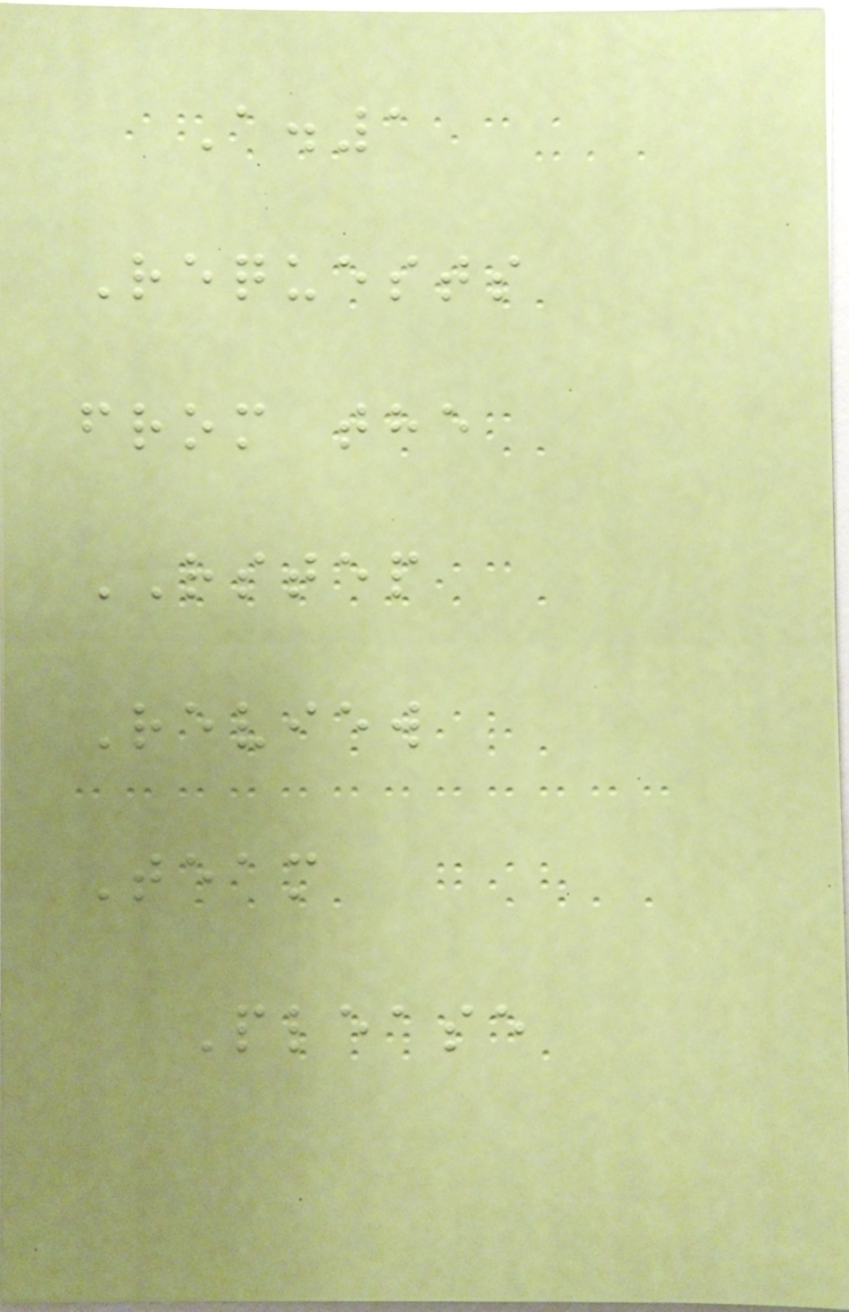A.1
Requests
from the
RSTEP
Review
Team
Please
